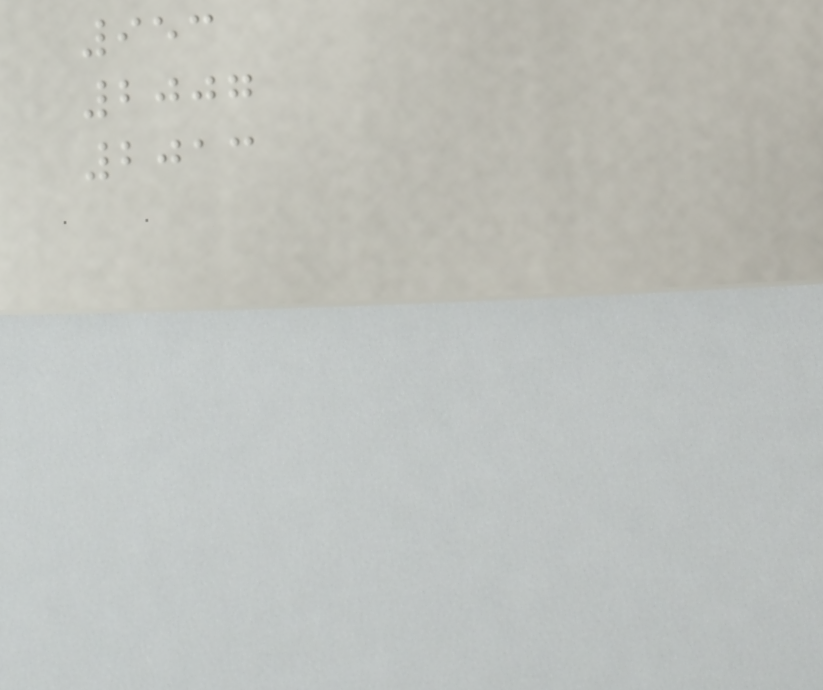953
2007
2013
